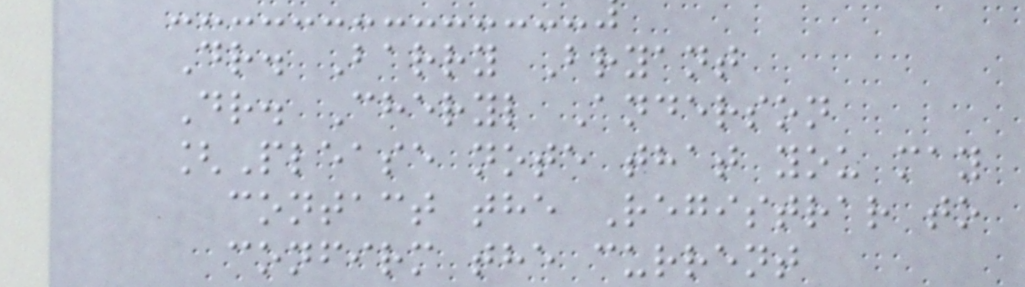Dr. Barry Bryant
Dr. Cheryl Anderson
[Please note that you may
contact the Registrar to
confirm the current
